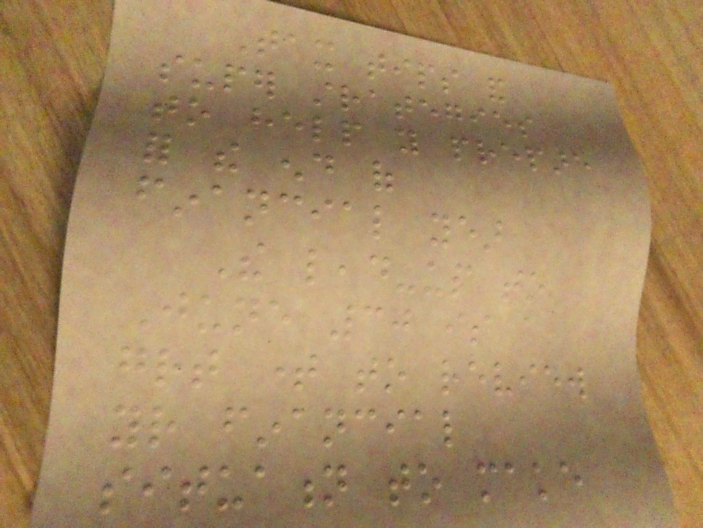Tax tips and
super strategies
to help you prepare
for the end of
financial year
The lead-up to
June 30 is a
great time to review
your financial
situation to make
